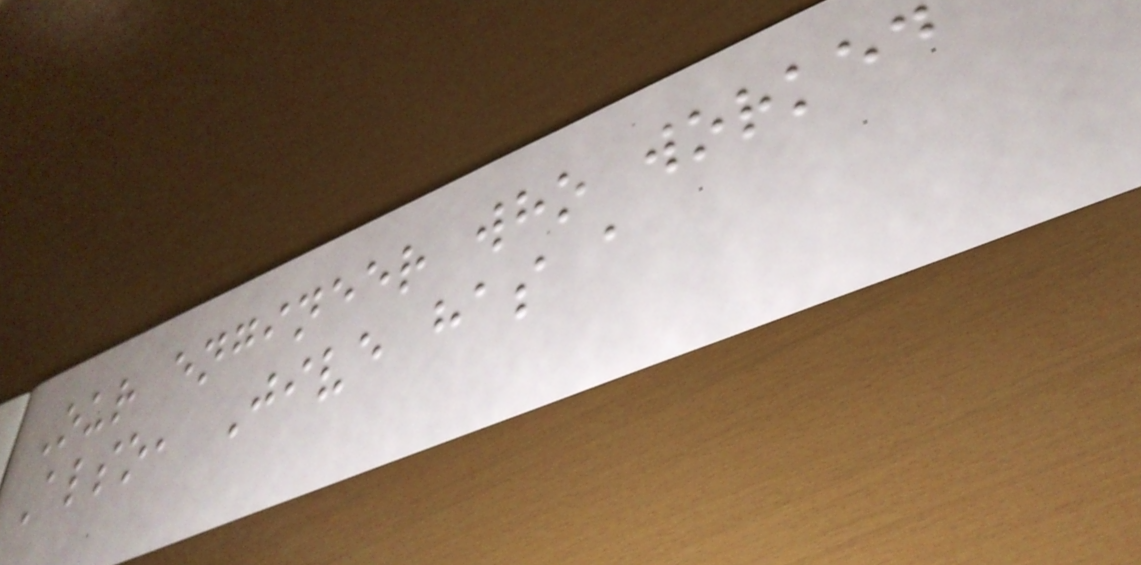Our engineer who worked
Also, Jive has a
